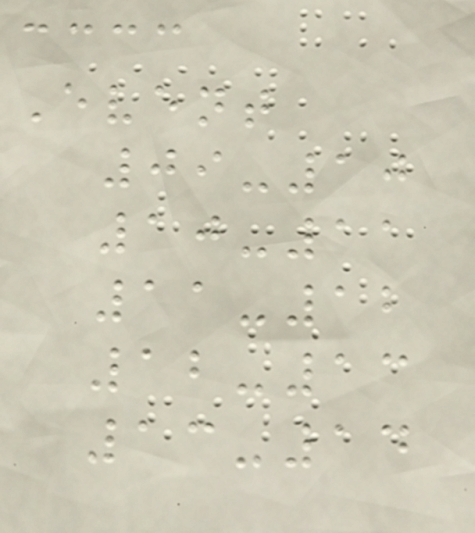Event
09-10
10-11
11-12
12-13
13-14
